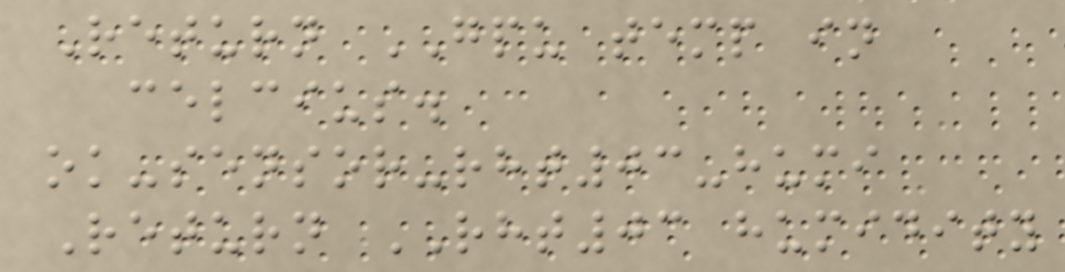Return GPU temp in
celcius.
ok-sensor-rht03-humi
Return RHT03 humidity
